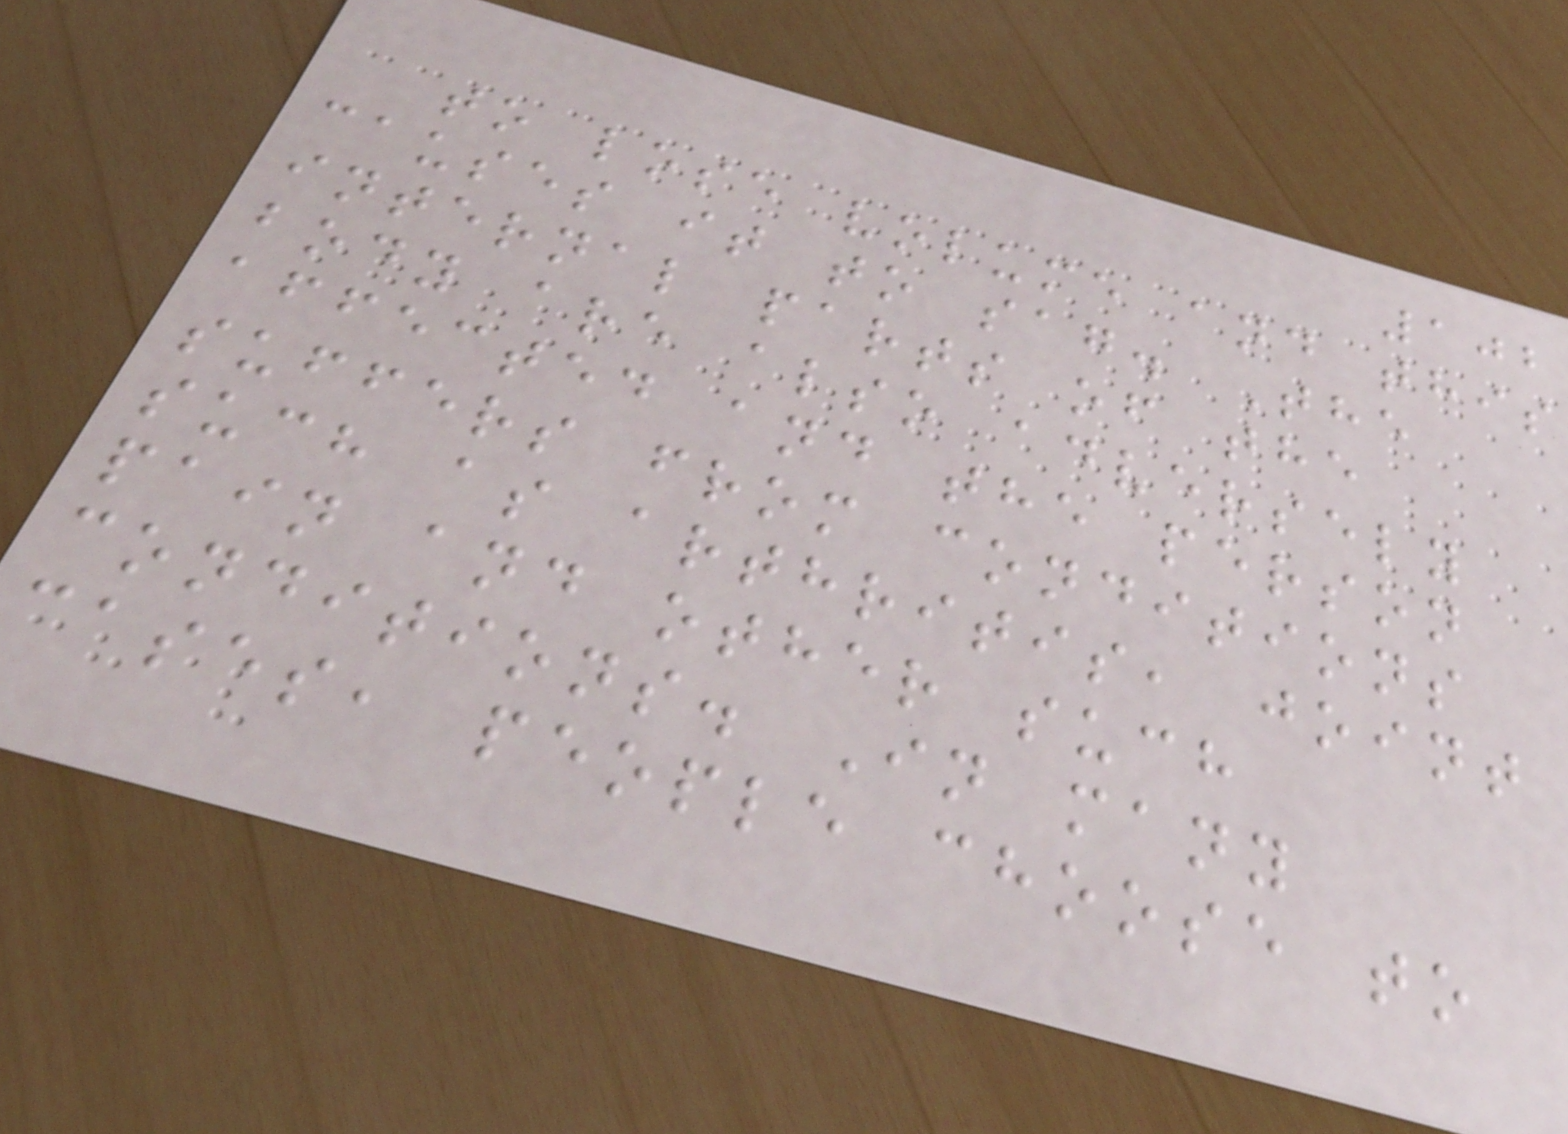102
to lose volume and this
causes it to sag. The
internal parts of the
body are also adversely
affected and the person
suffers from conditions
such as arthritis, joint
pain and other such
conditions. In many
cases, people choose to
